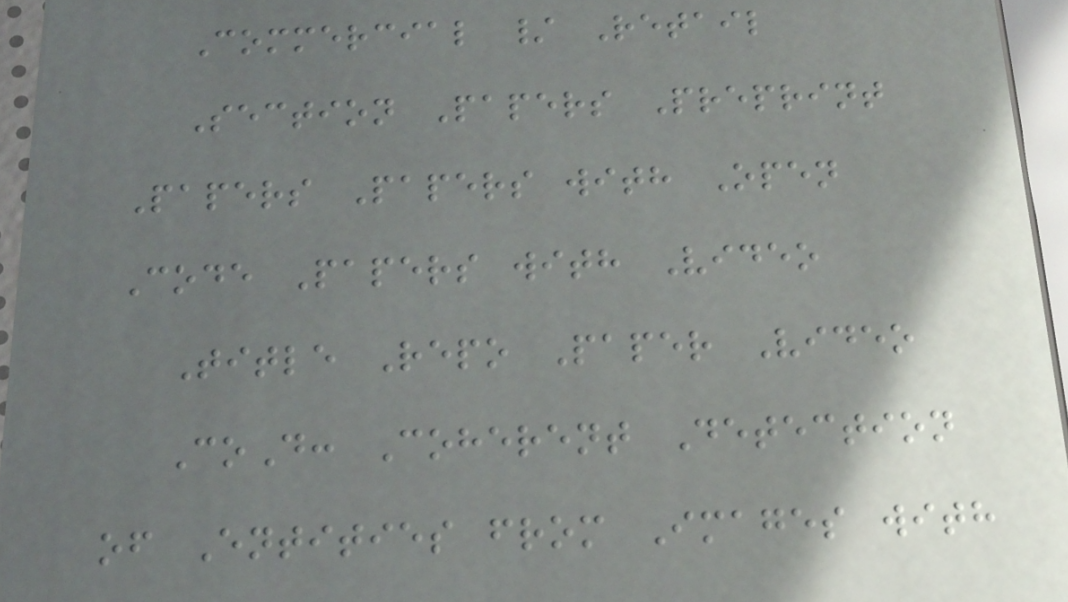Commercial / Retail
Section Papers Preprint
Papers Papers with Open
Code Papers with Video
Title Repo Paper Video
CoD: Coherent Detection
of Entities from Images with
